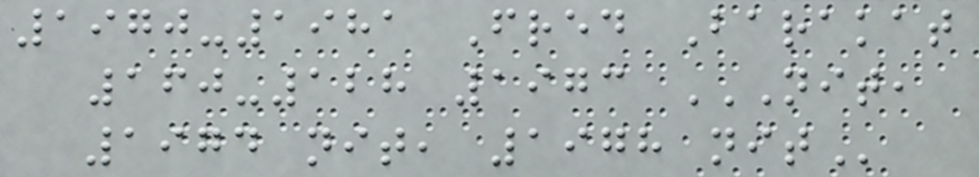1970-1981 Fred Barakat
160-128 1973 NIT,
1974 NIT, 1978 NIT
